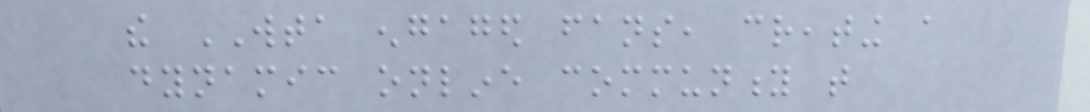the WTA engaged fans, creating a
dynamic online community that
